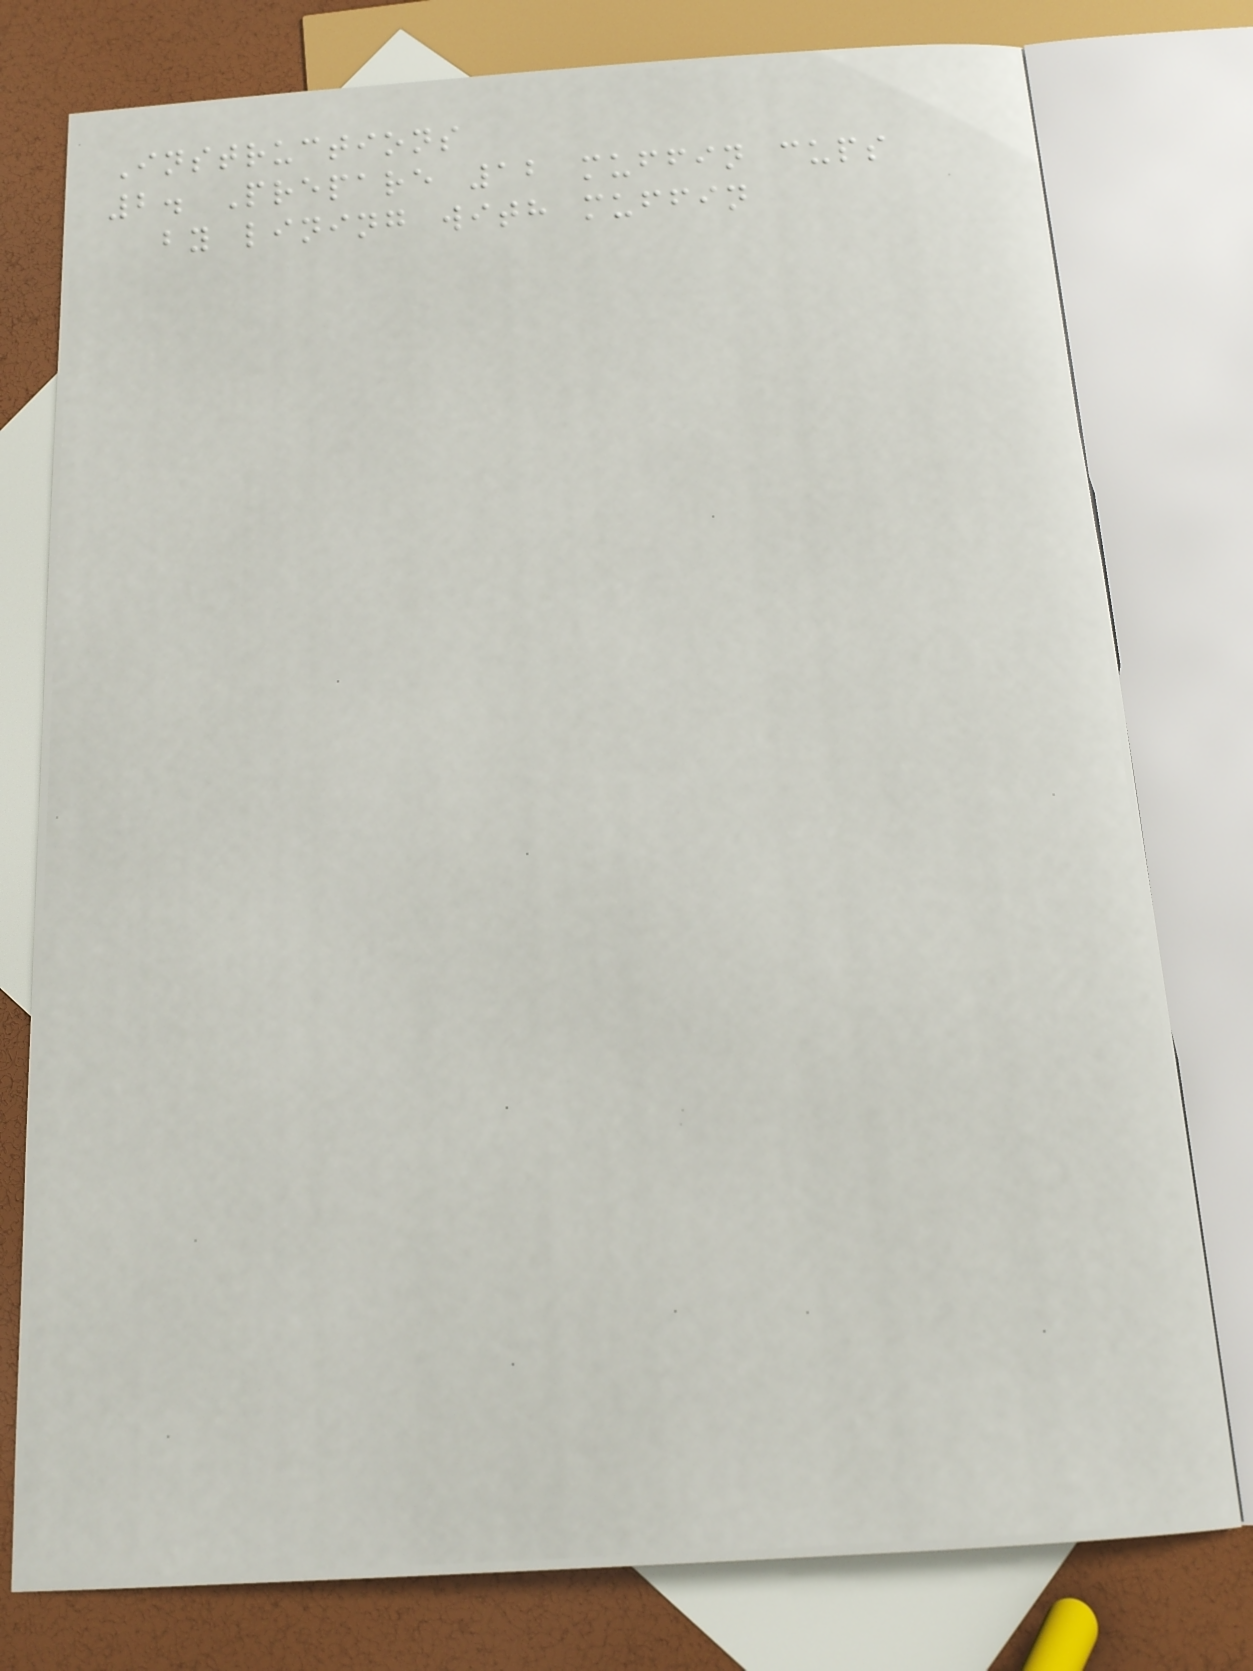Instructions
2. Prepare 12 muffin cups
by lining with muffin
